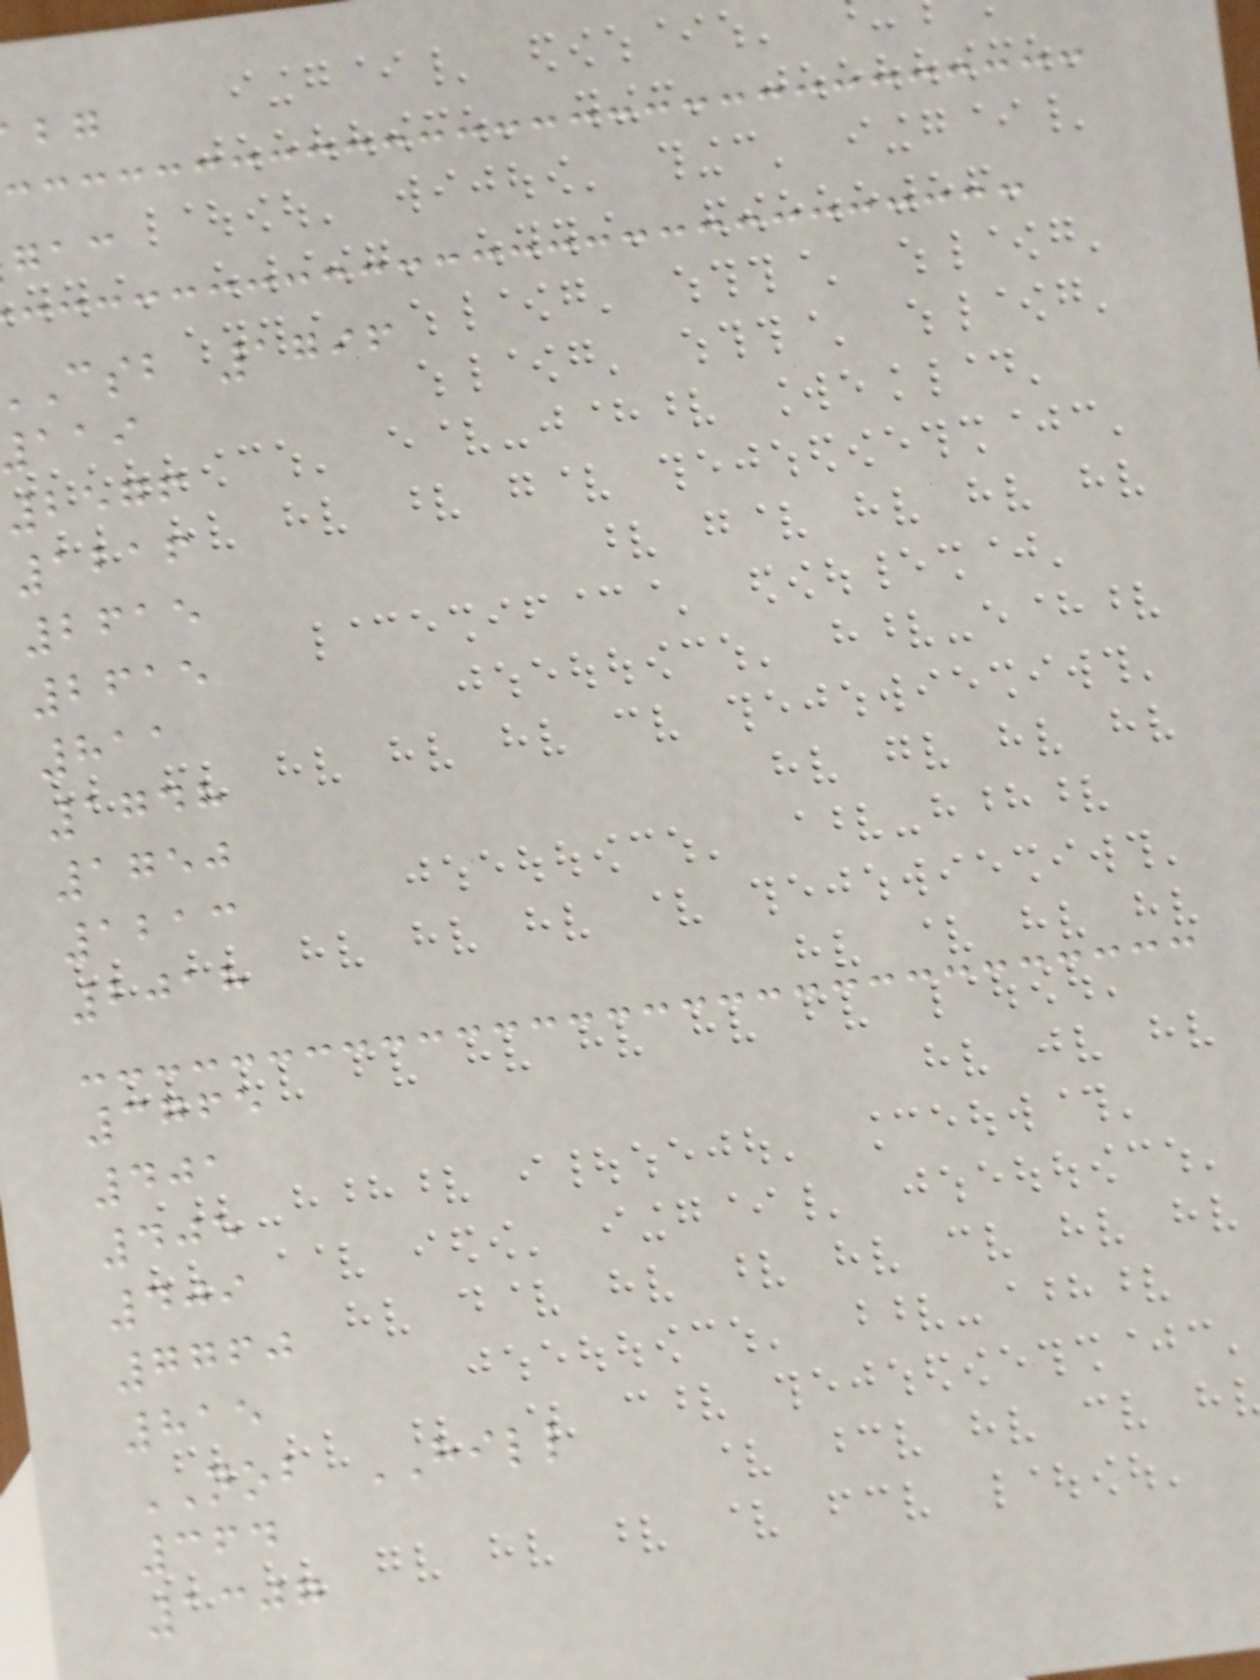csb 1796
2576
1216
2615
2615
811
1748
1750
1213
2018
3765
401
405
409
7760
815
NOB HILL
364
1307
